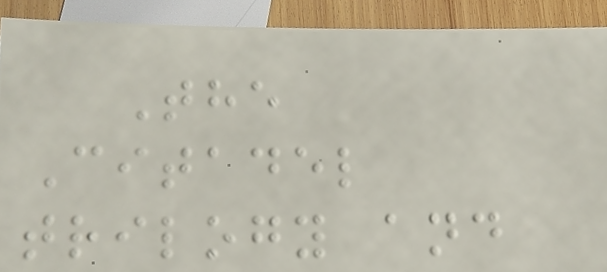The
Citadel
trilogy and
